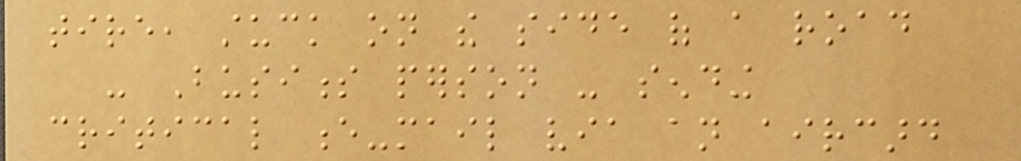tire, stuck on the side of a road
- Business person - sending
critical e-mail via an aircard
